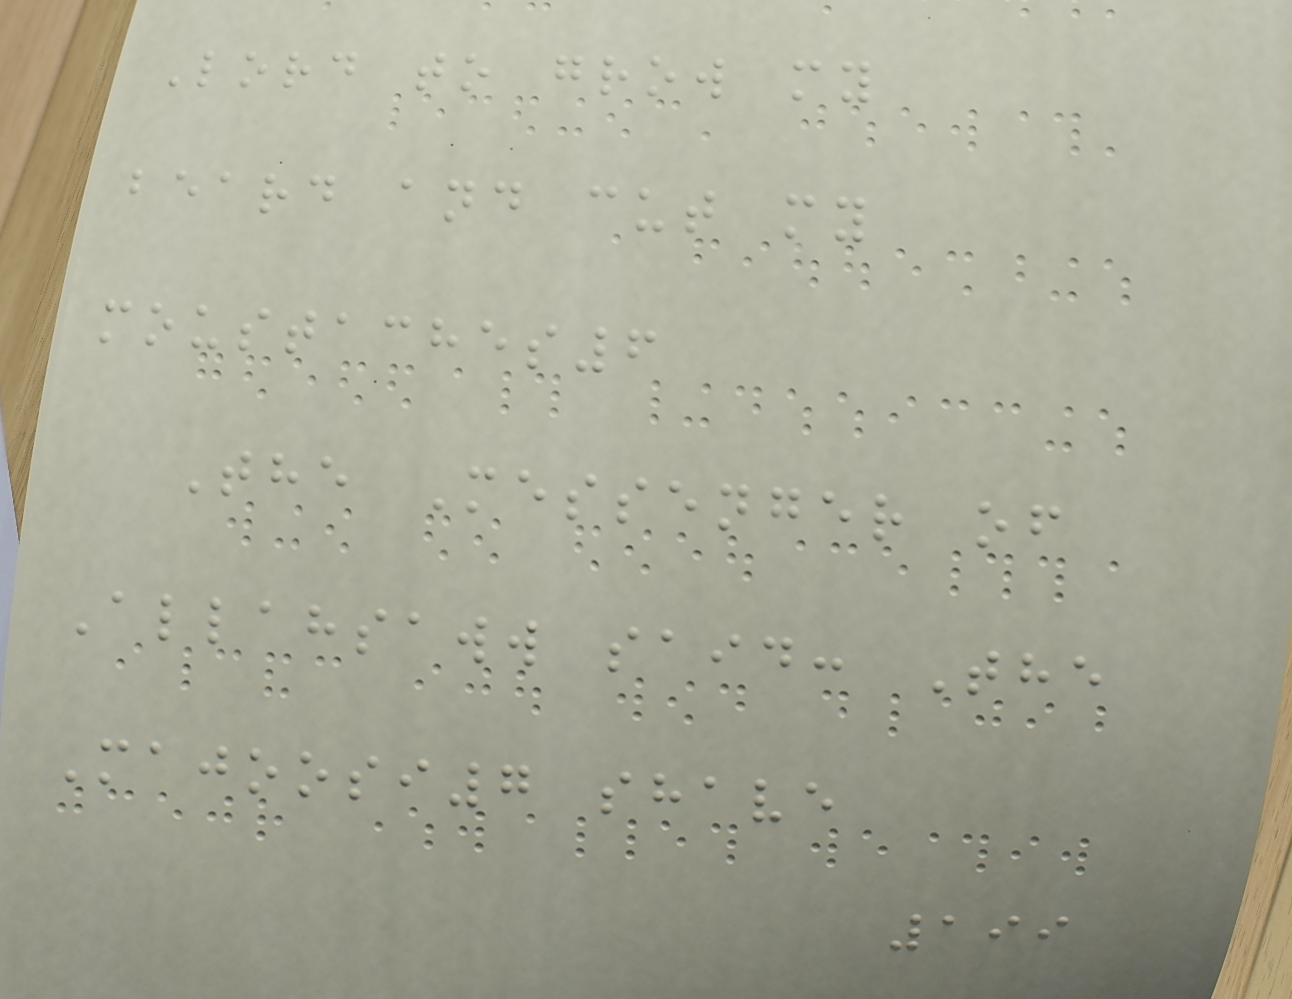Lord to grow my
beard and cut my
moustaches6
The Messenger of
Allahsaww said: The
Majoosi7 shave
199
